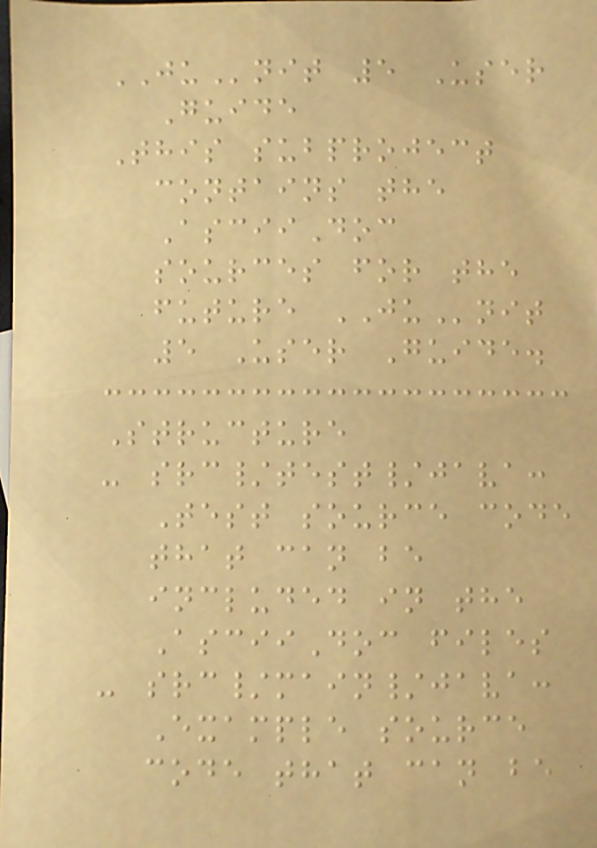JUnit 5 User
Guide
This subproject
contains the
AsciiDoc
sources for the
future JUnit
5 User Guide.
Structure
- src/test/java:
Test source code
that can be
included in the
AsciiDoc files
- src/main/java:
Example source
code that can be
